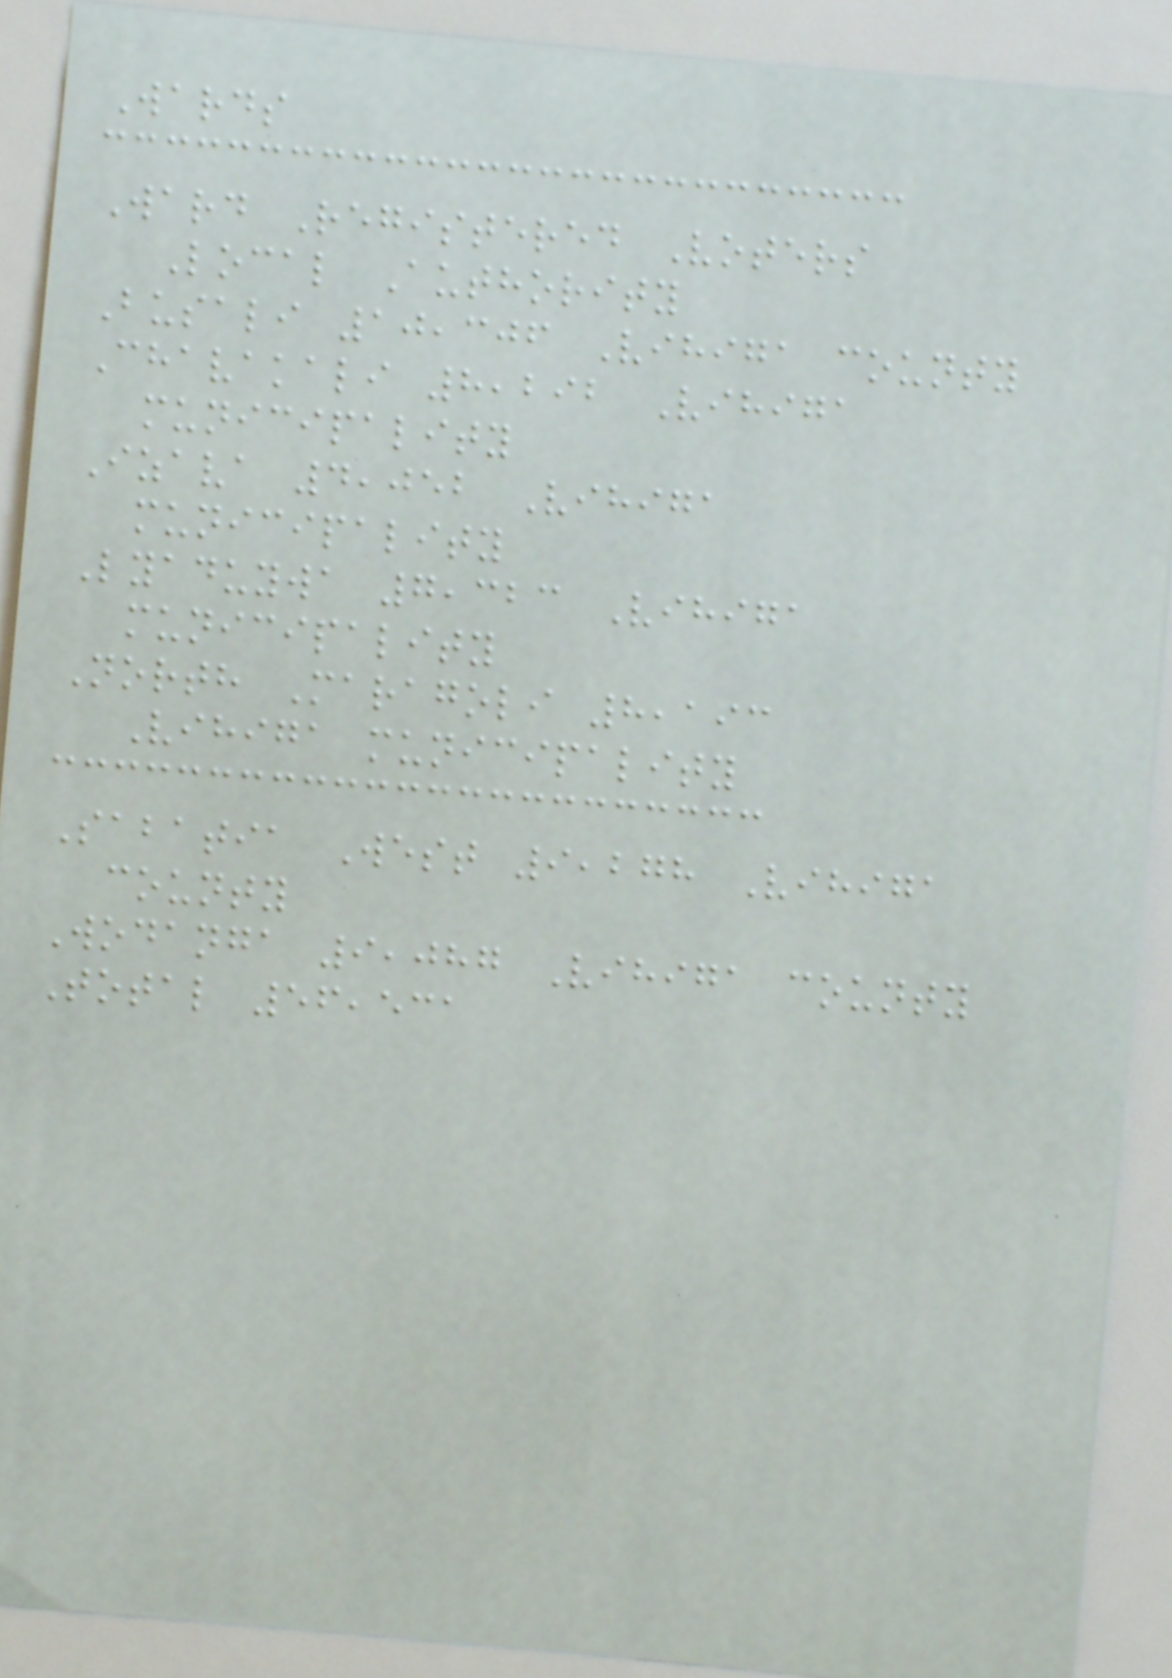Wards
Ward Registered Voters
Local Authority
Busali 10,306 Vihiga county
Chavakali 8,292 Vihiga
municipality
Izava 4,052 Vihiga
municipality
Lyaduywa 7,323 Vihiga
municipality
North Maragoli 8,193
Vihiga municipality
Sabatia West 9,278 Vihiga
county
Wodanga 9,087 Vihiga county
Total 56,531
